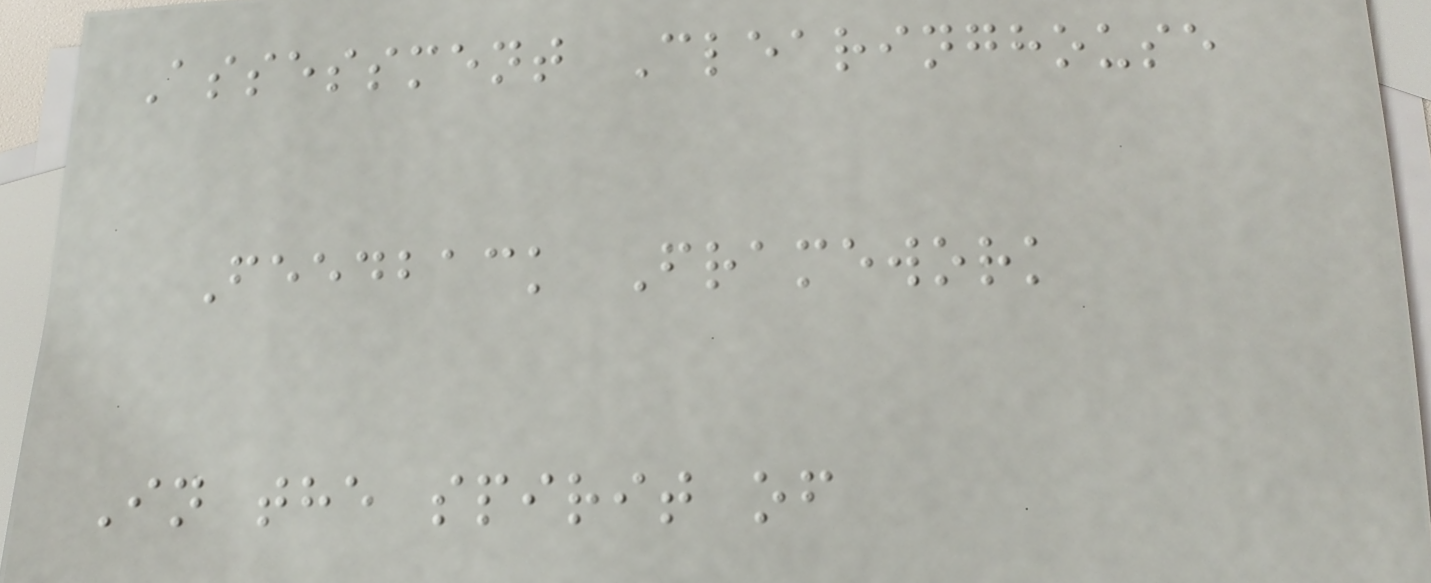Assessment Clearinghouse
Feedback Framework
In the spirit of
